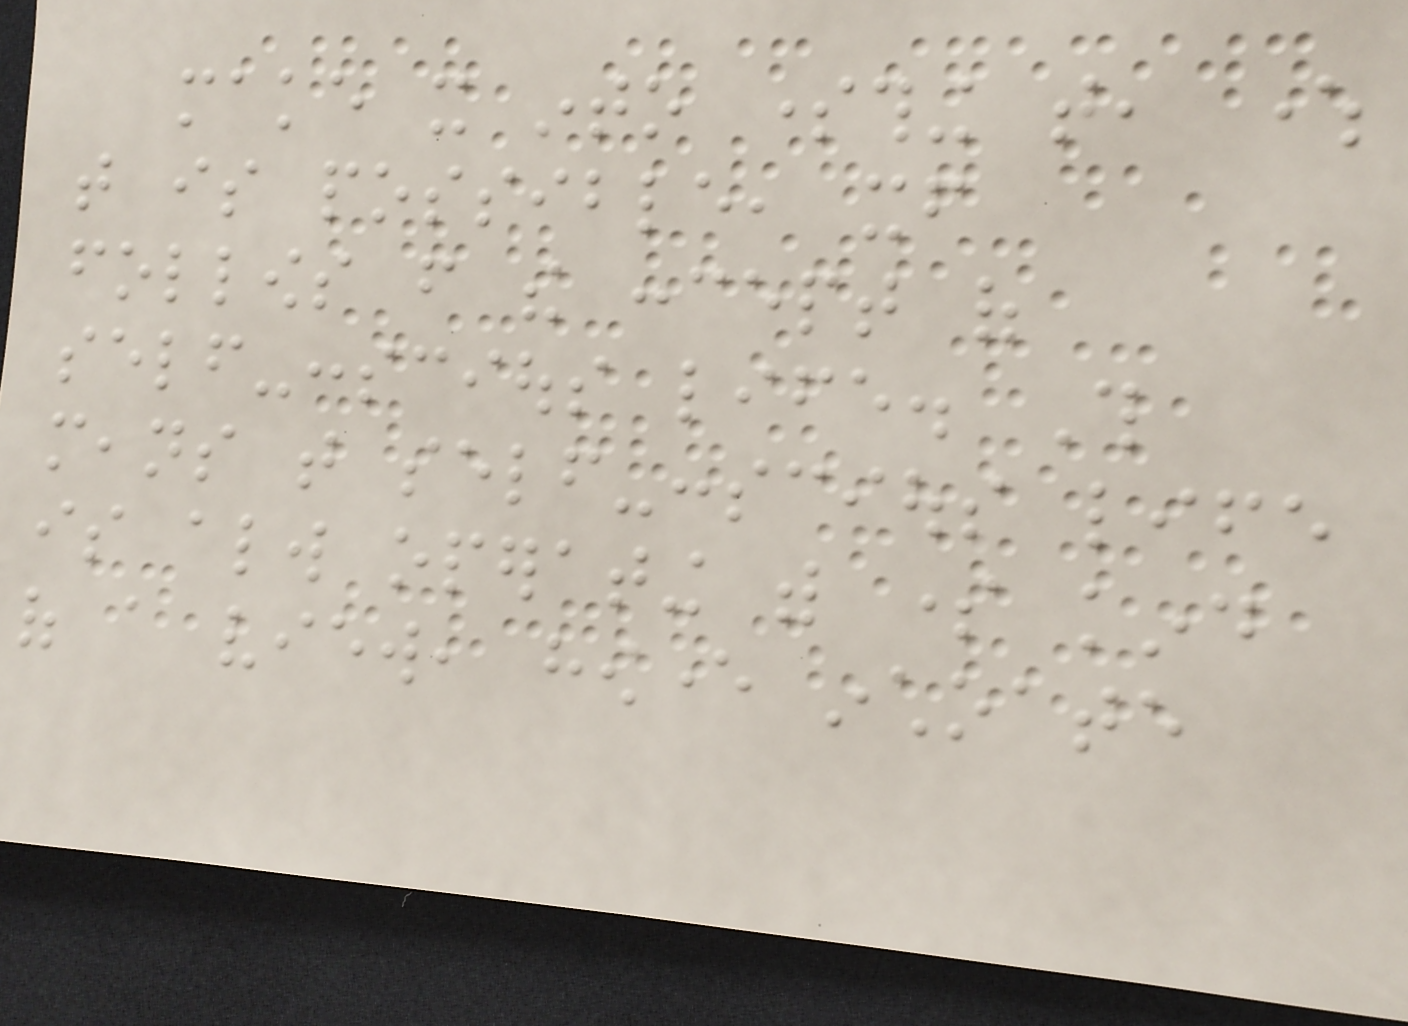make it into something that, where
that is possible, itself
follows from the concept of
self-conscious life. This
means that self-conscious life
is always operating with some kind
of a view, however inchoate
